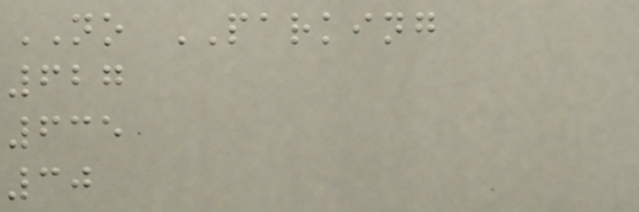NO PARKING
627
635
30
